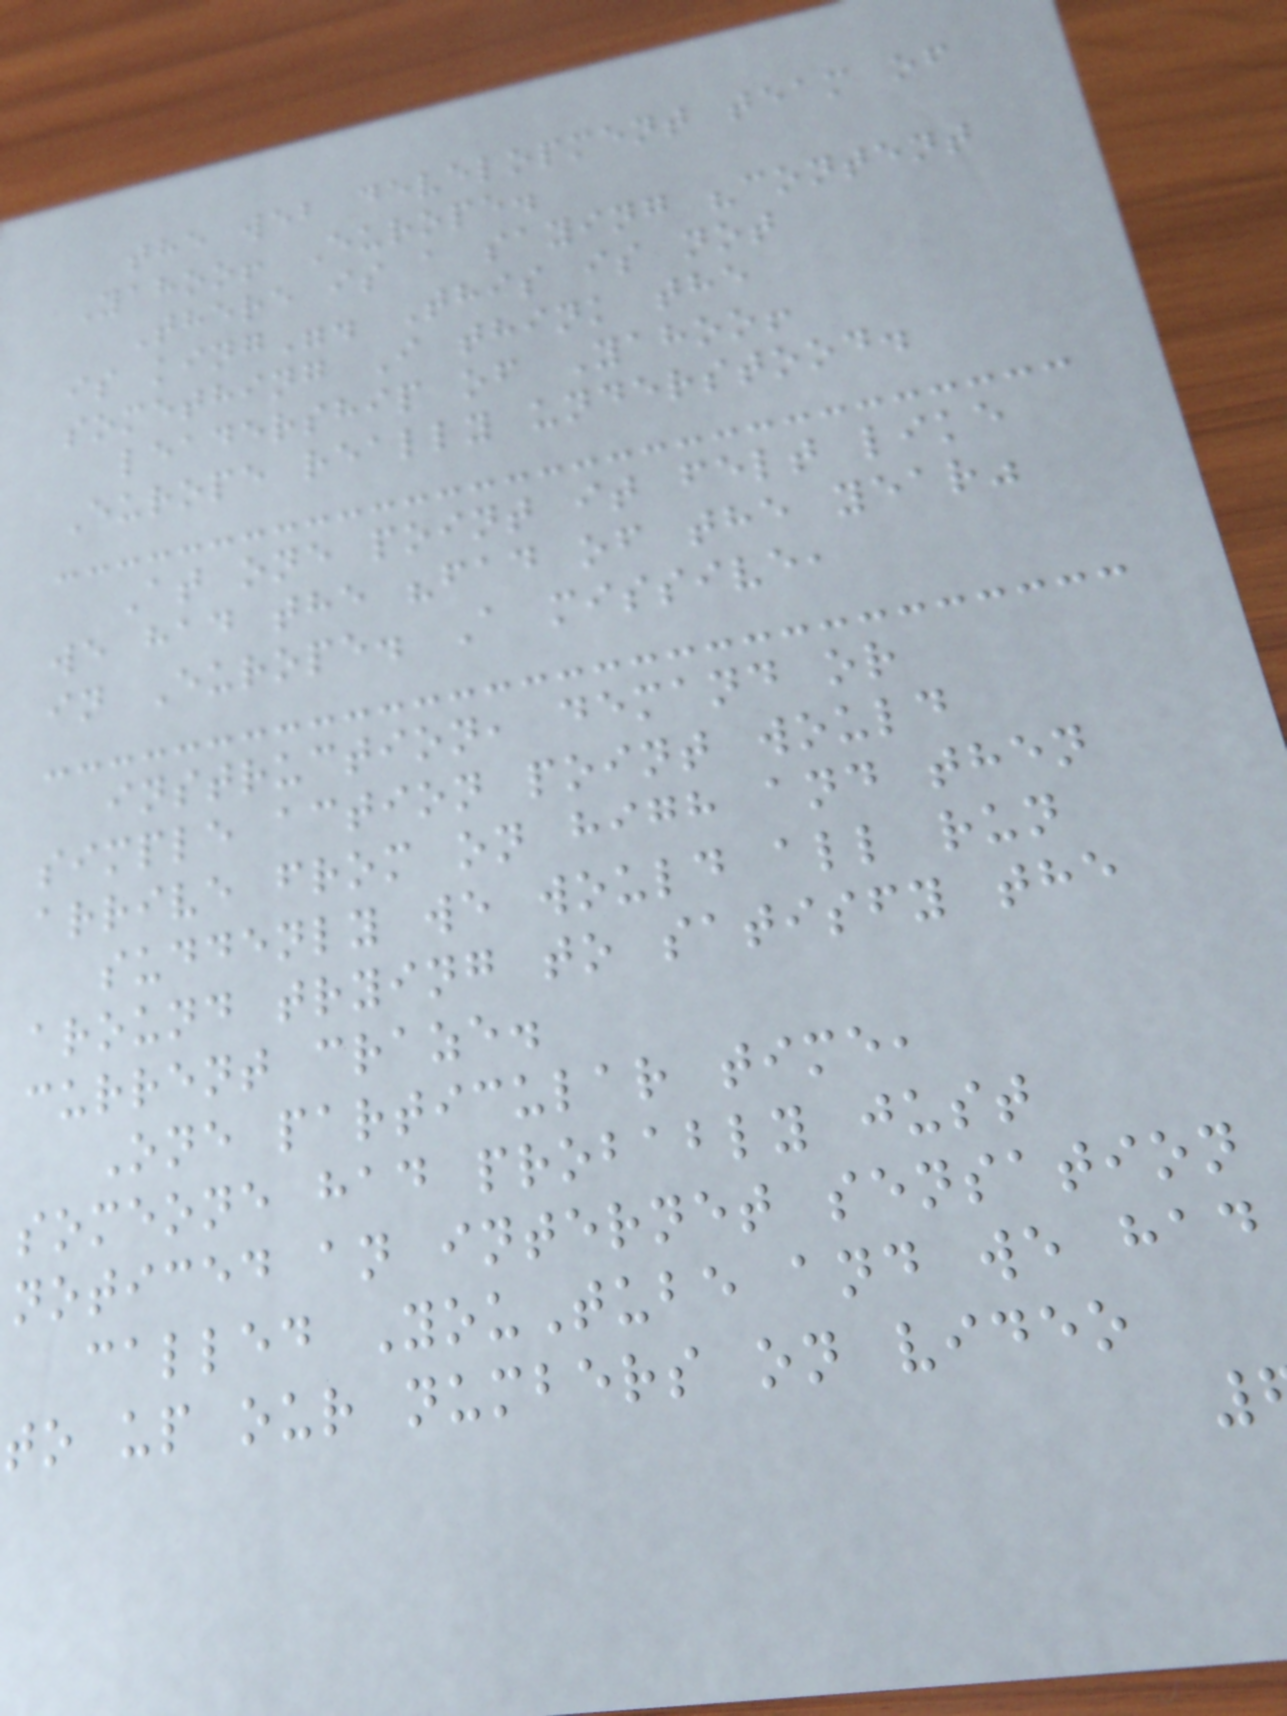the web development team of
Yahoo! Europe.
There is a saying "content
is king". This is not
something I think the
leadership of Yahoo!
Europe really understood.
At one point it felt like
we had the "fad of the year"
in Europe. A missive,
instruction, demand or
simple action point would
arrive from on high and then
suddenly we would all run
around trying to satisfy the
current craze.
One particular time,
someone had probably just
noticed an internet sensation
called YouTube and we had
to up our numbers on video
